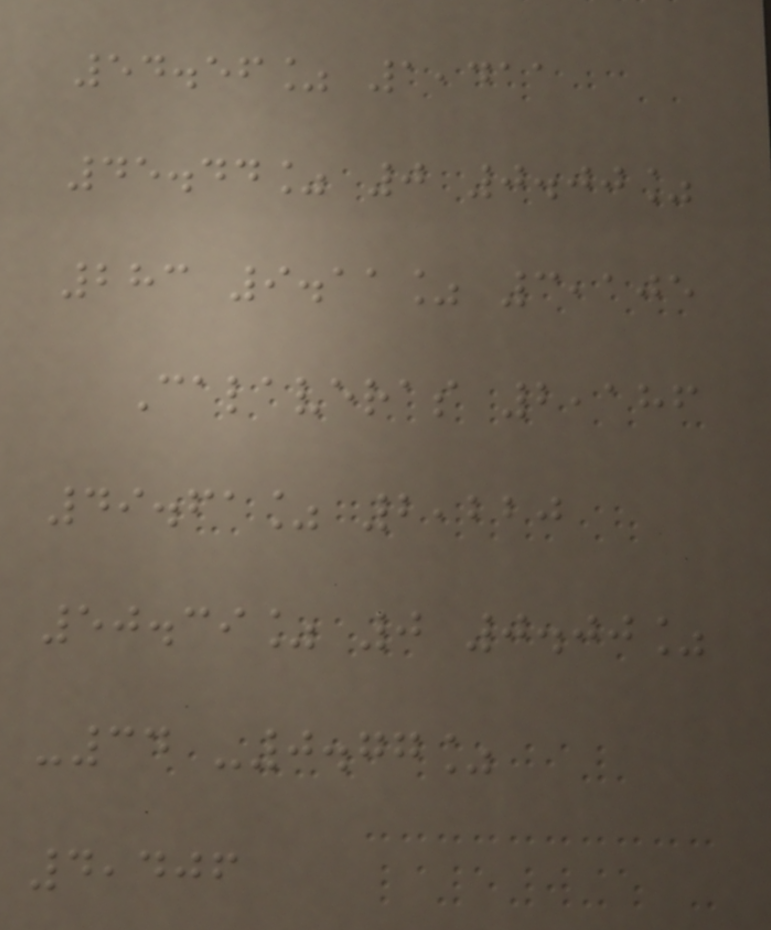54.56% 1,411
45.44% 0 0.00%
283 9.11% 3,105
Calaveras 2,186
49.61% 2,220
50.39% 0 0.00%
-34 -0.77%
4,406
